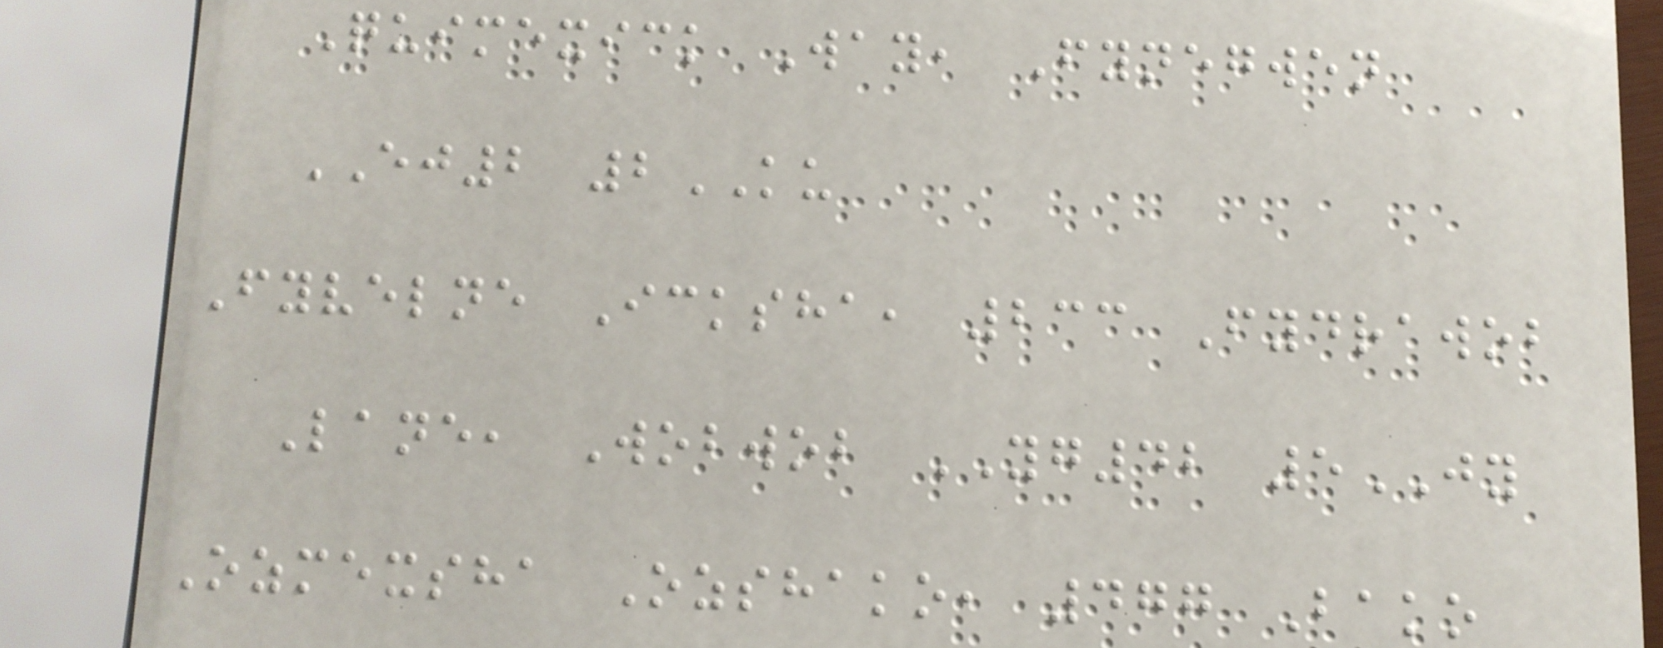Quimexick Way, Fynegwen
EJ2 2KU
Fyvelne Icksha, 233 Fydrawob
Lane, Wobwob YG42 5JY
Ozmexsha Ozshako, 477 Bako
